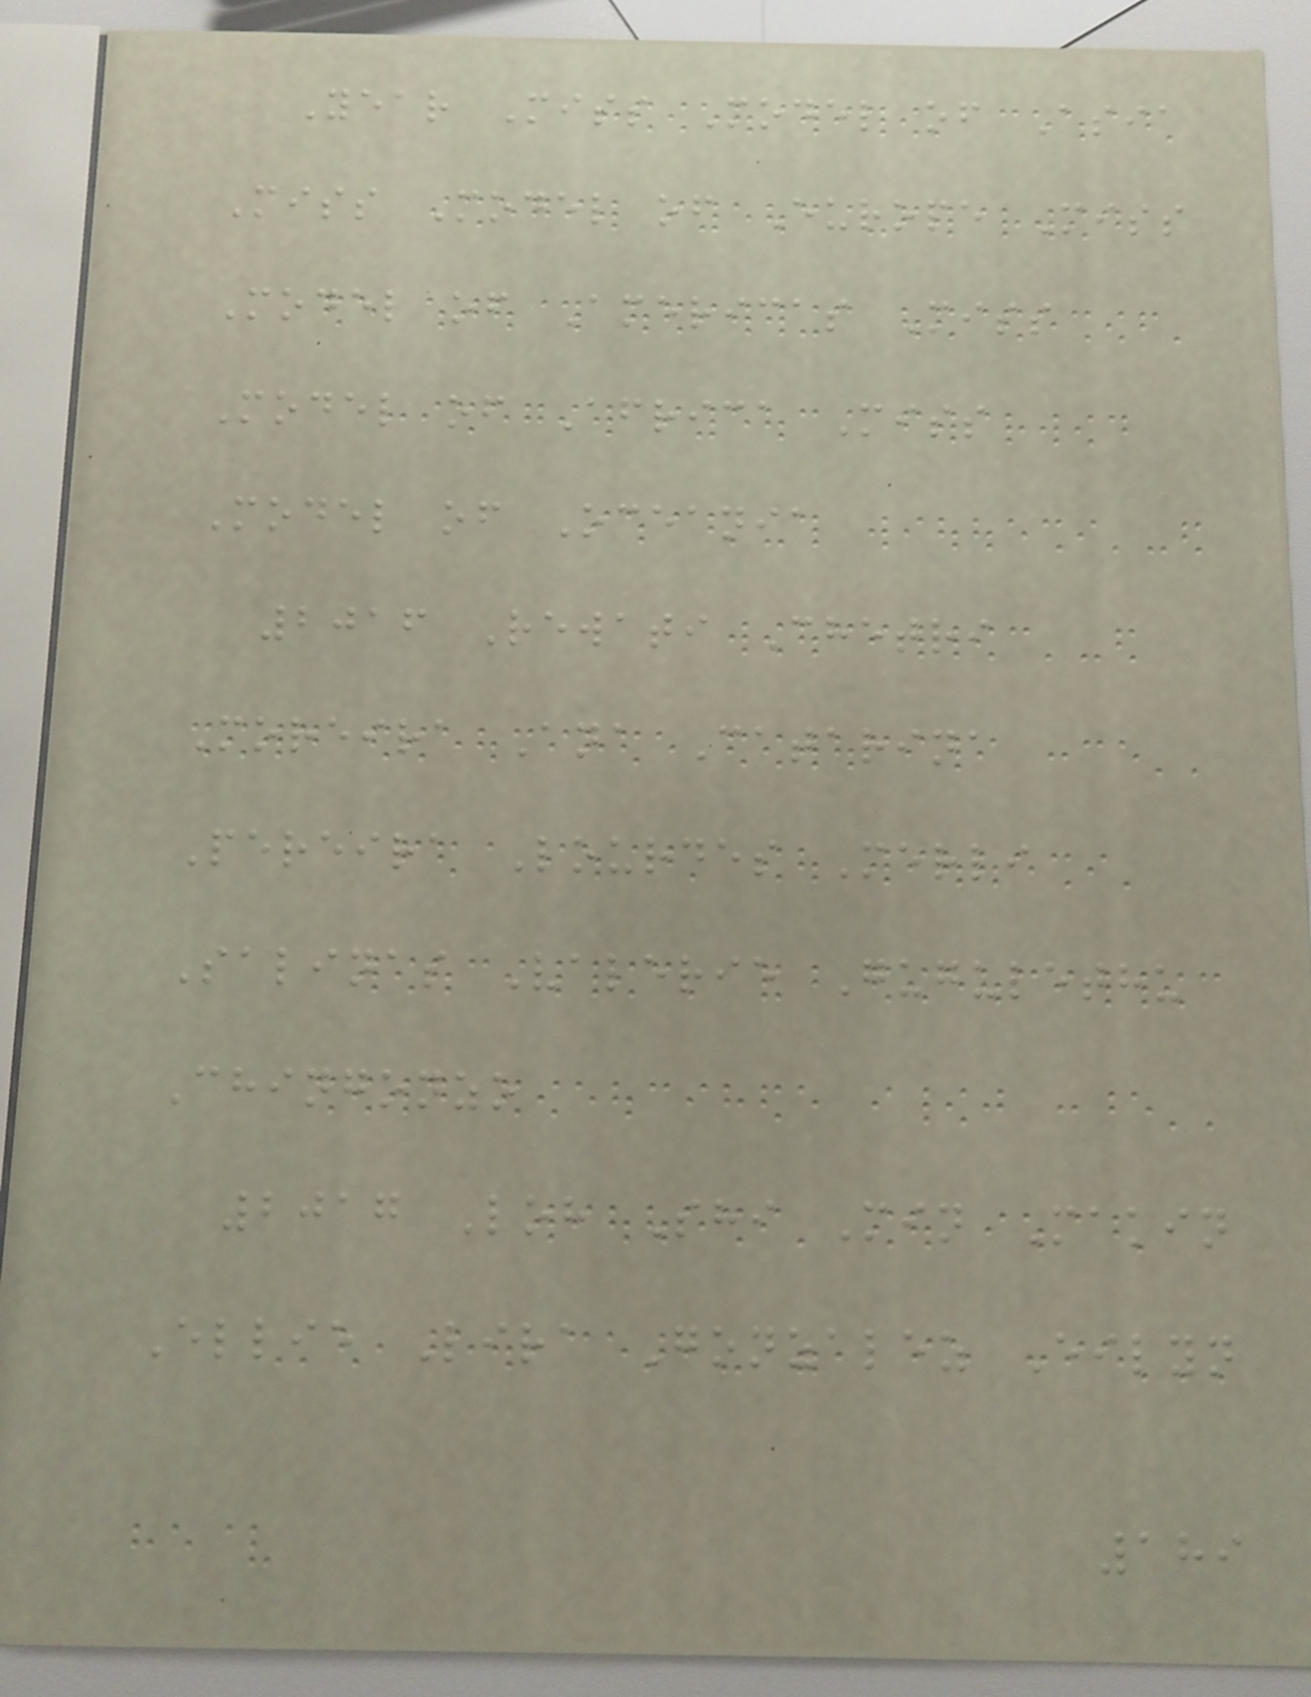Year Miss Model of Asia
Miss Model of Europe Miss
Model of Americas Miss
Model of Africa Miss
Model of Oceania
2016 Rewati Chetri
Moreira Ana Catarina
Pereira Lourdes Merli
Salinas Valerie Gugulethu
Chingonzo
2017 Loh Shi Min Makin
Ellie Lira Gonzalez Eilyn
189
